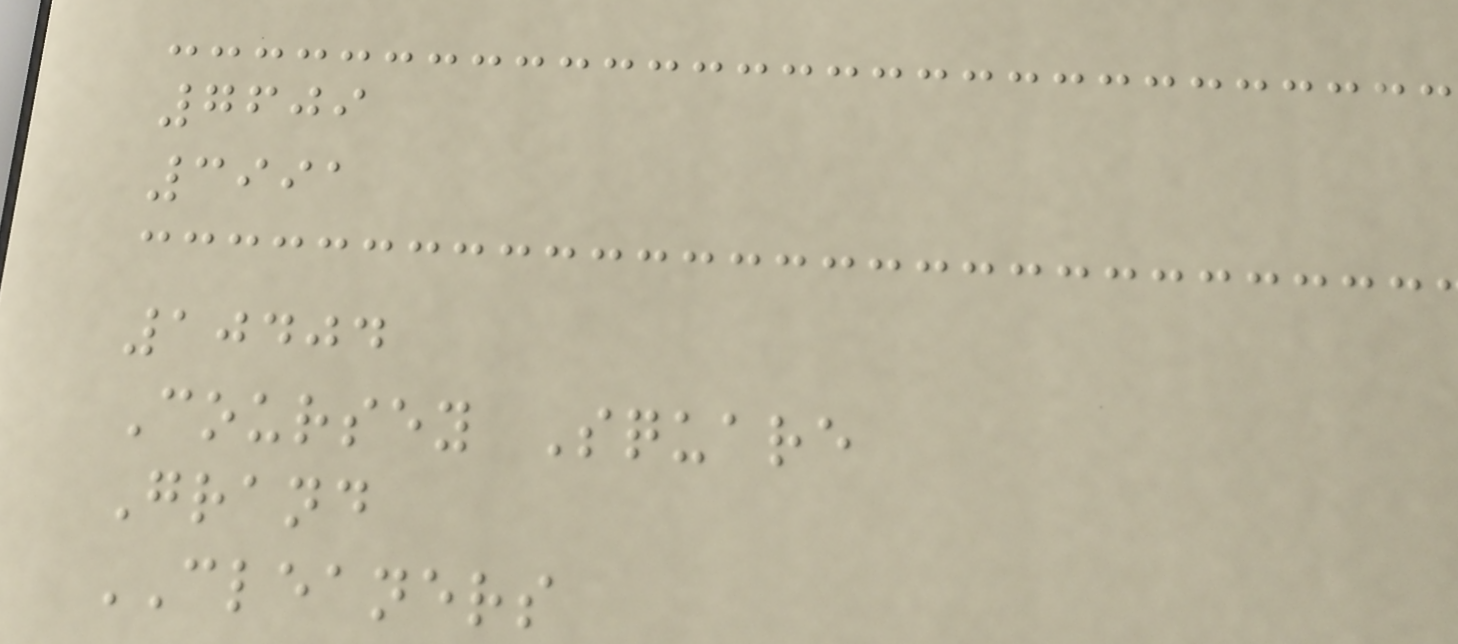7609
3991
10404
Coursey Square
Grand
CLEANERS
